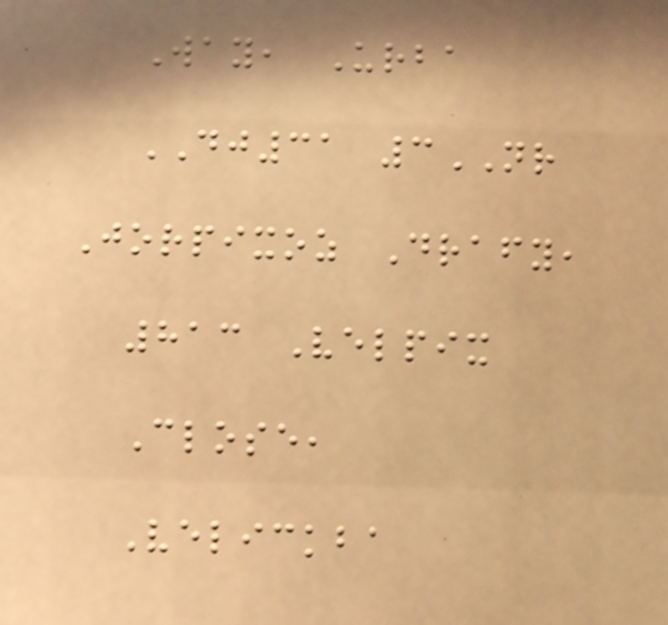Way, Urba
DJ31 3NR
Jorpixoz Drafy,
813 Velpix
Close,
Velickba
